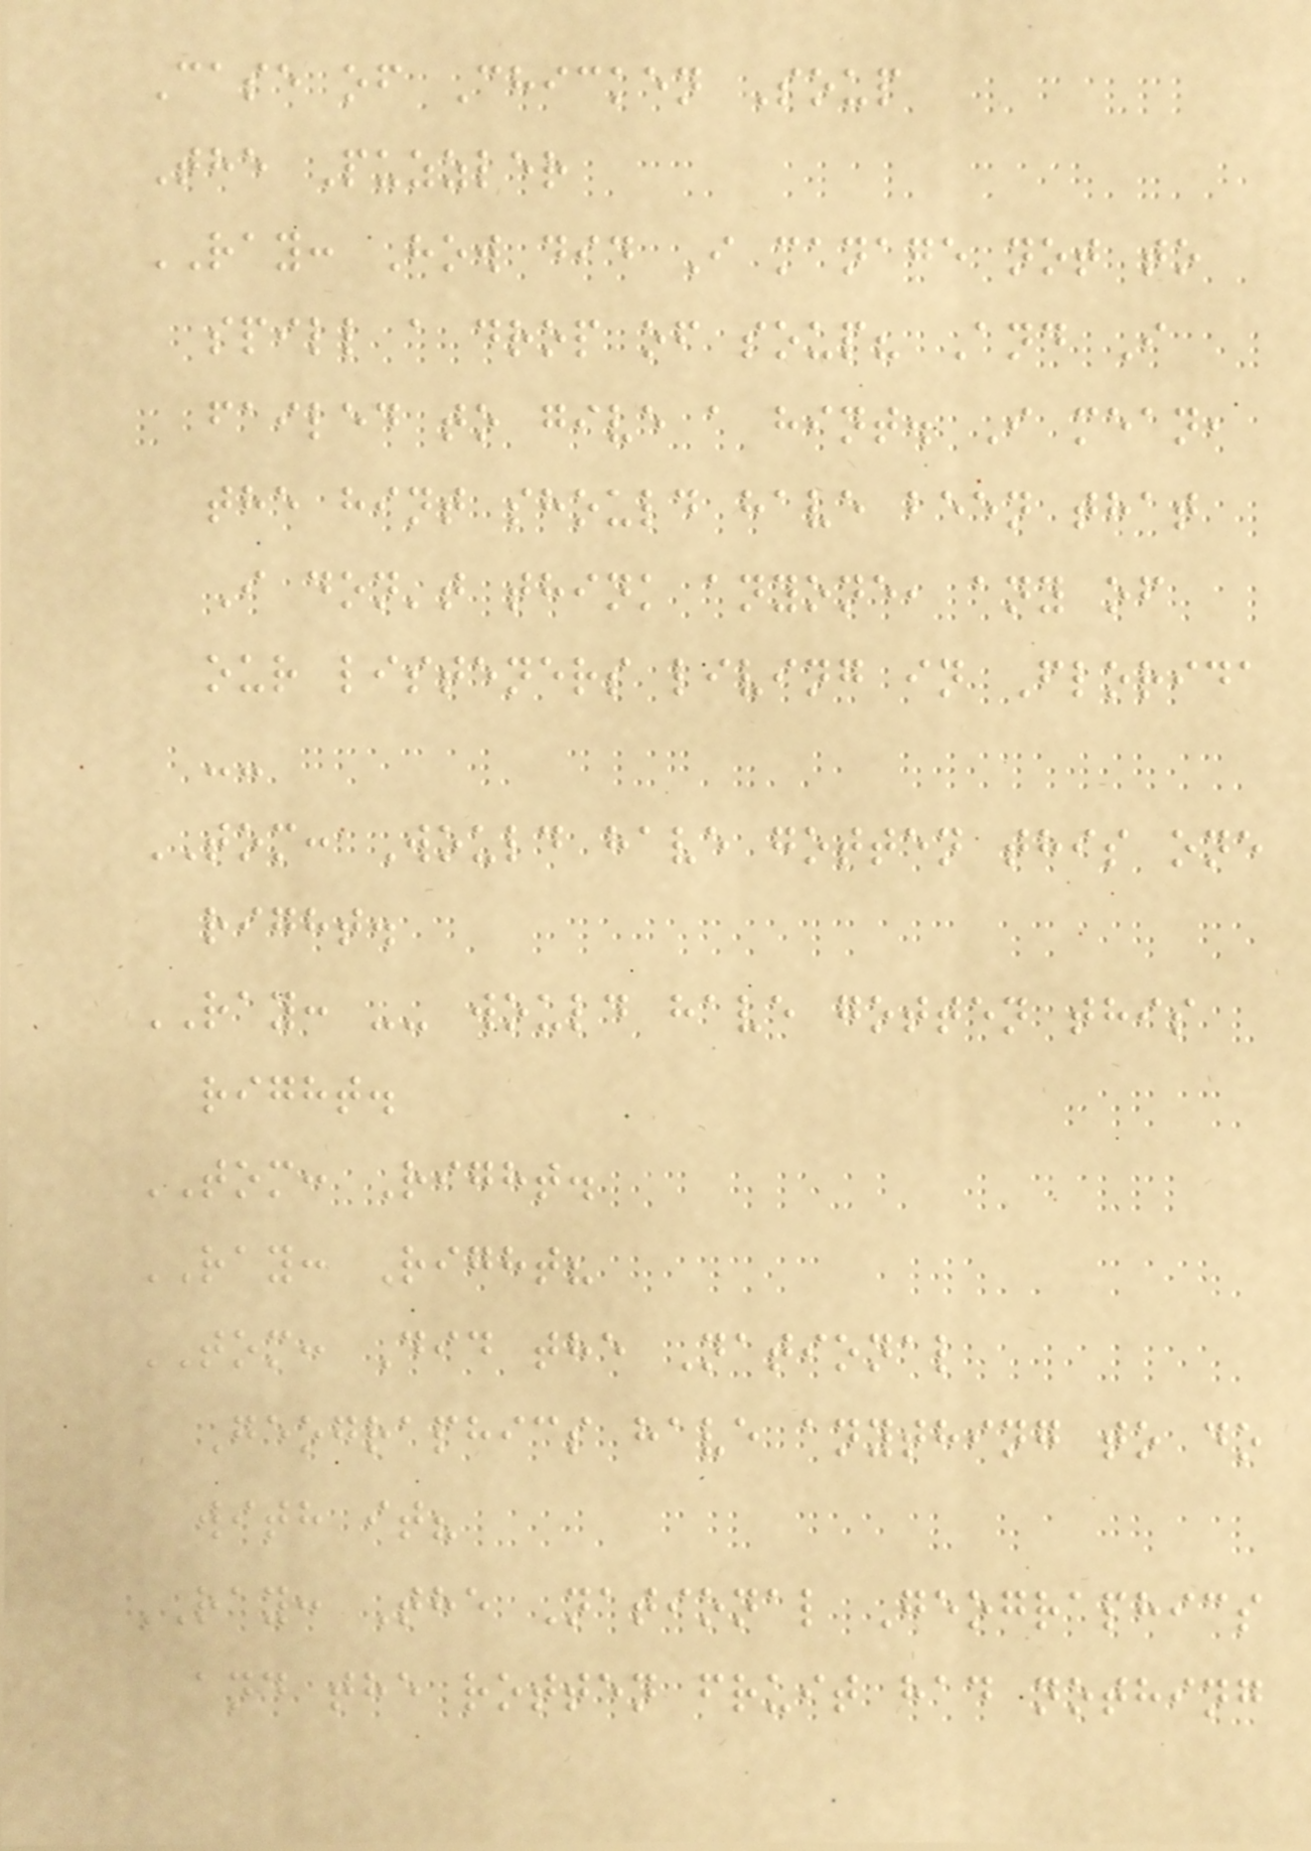Case of Chicken Soup
The Puzzler
RAY: How did I manage not to
spill a drop of soup? And I
failed to give a hint. I mean,
the hint should have been that
I don't think anyone, any of
our listeners living in Florida
--
TOM: Would have gotten this one
right.
RAY: -- would have gotten this
right.
TOM: Right.
RAY: Right?
TOM: Did the National
Geographics have anything to do
with it?
RAY: The National Geographics
and the rotten fruit had nothing
